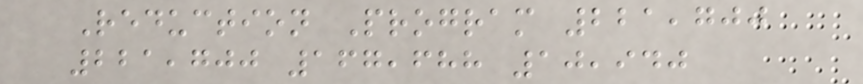Reduction Program 221,700
221,700 167,688 10,940
